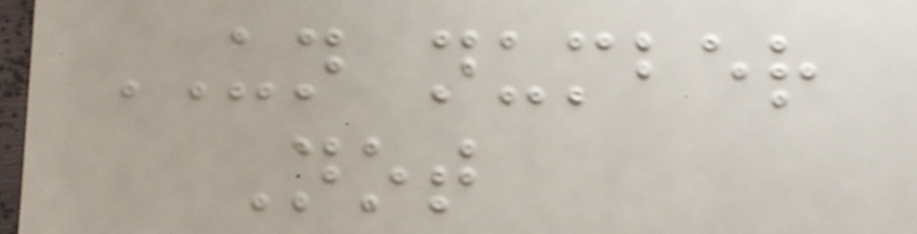UN number
Not
